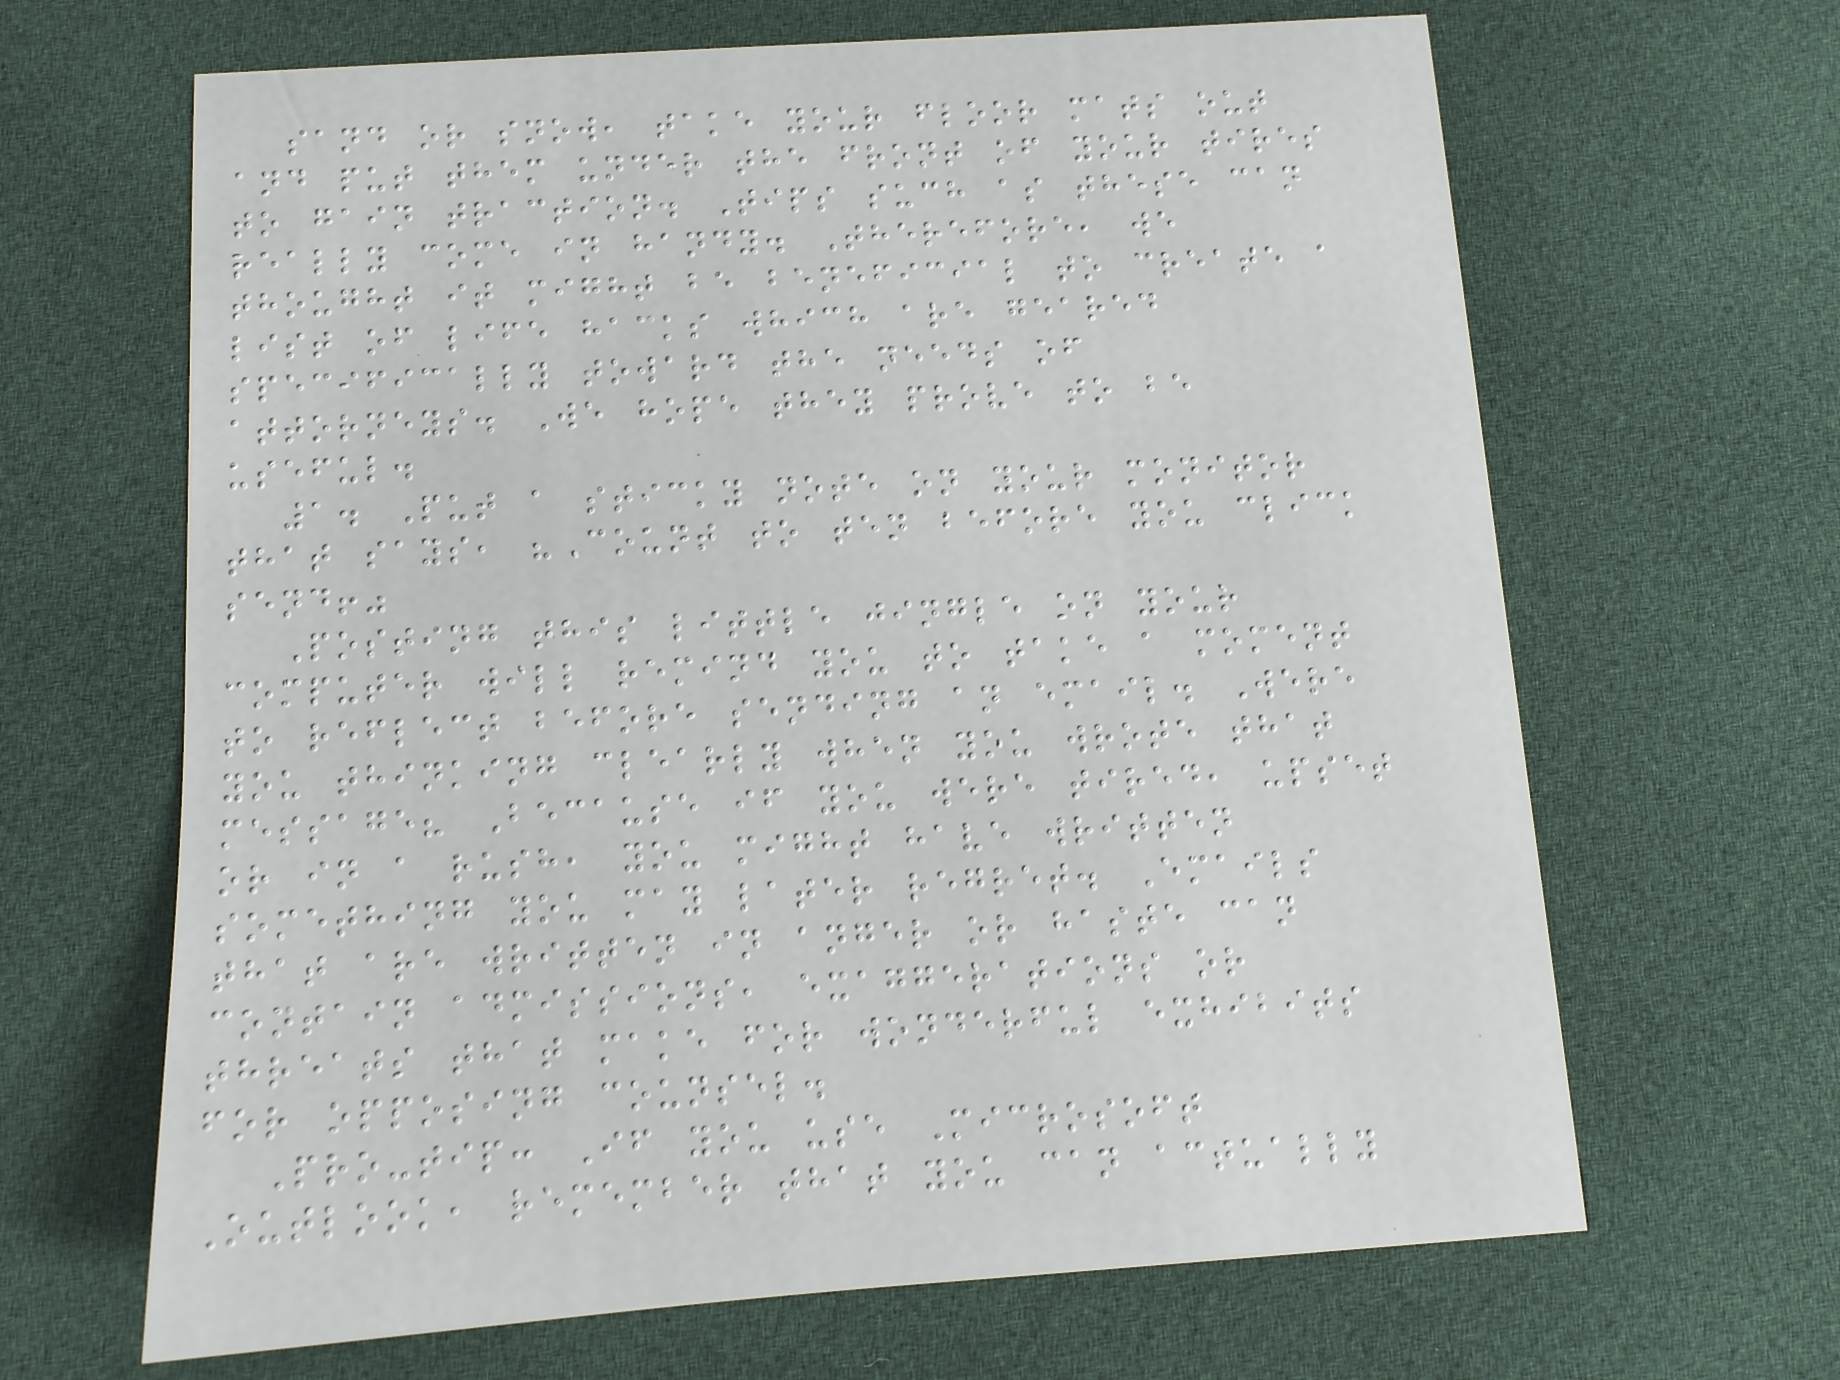sand or snow, take your floor mats out
and put them under the front of your tires
to gain traction. Tips such as these can
really come in handy. Therefore, we
thought it might be beneficial to create a
list of life hacks which are geared
specifically toward the needs of
attorneys. We hope they prove to be
useful.
1. Put a sticky note on your monitor
that says, "Count to ten before you click
send!"
Posting this little jingle on your
computer will remind you to take a moment
to reflect before sending an email. Were
you thinking clearly when you wrote that
message? Because if you were tired, upset
or in a rush, you might have written
something you may later regret. Emails
that are written in anger or haste can
contain admissions, exaggerations or
threats that make for wonderful exhibits
for opposing counsel.
Pro-tip: If you use Microsoft
Outlook, remember that you can actually
